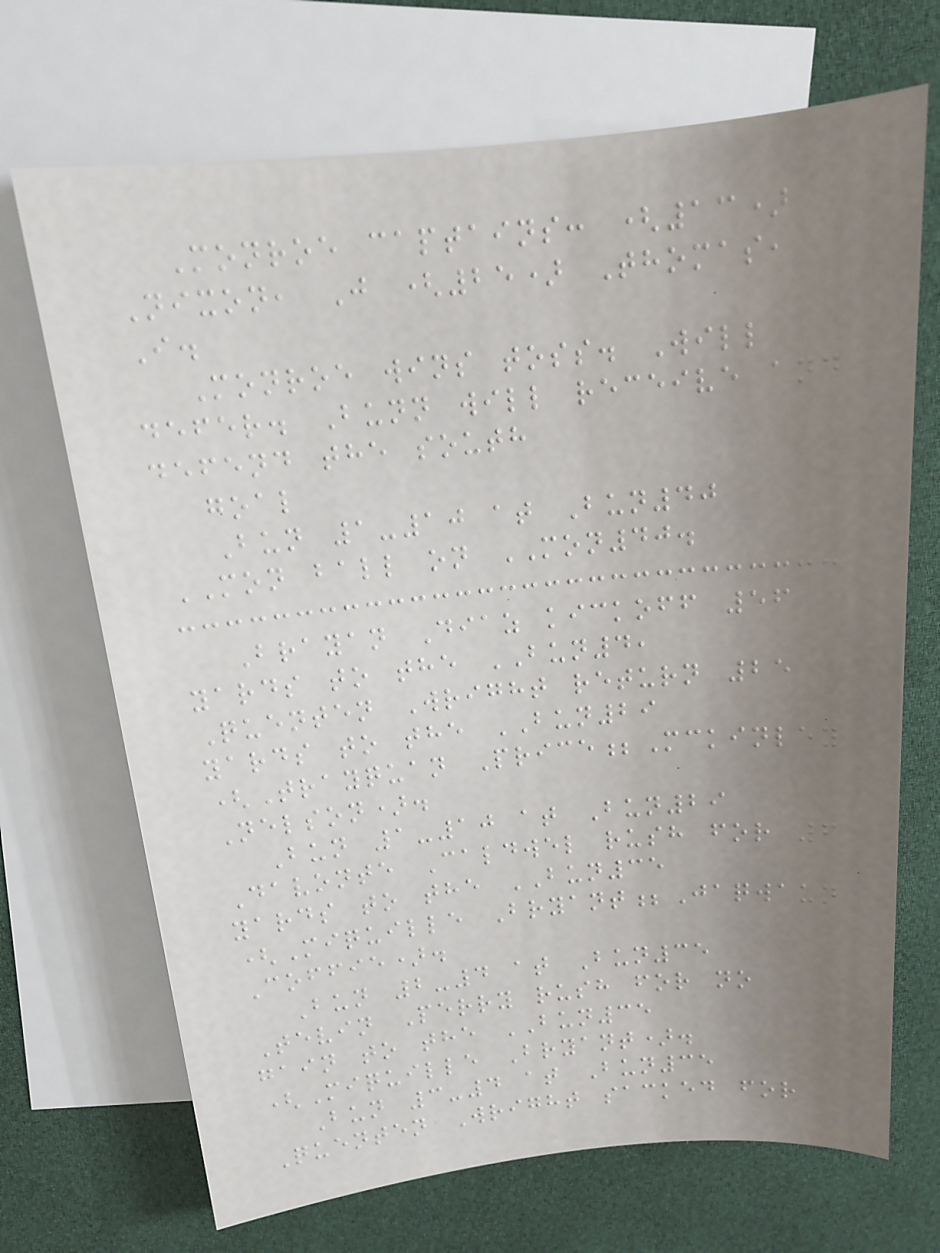Monroe captains: (13)
Nixon, J (25) Thomas,
I.
Monroe wins toss. Will
defer. Bunn will receive and
defend the south
goal
Bun 1-10 at Bun40
MON ball on MON40.
Brayan Diaz kickoff 56
yards to the BUN4,
Quenten Wright return 25
yards to the BUN29
(Trayquan Price;Mckinley
Nelson).
Bun 1-10 at Bun29
Davonte Caldwel rush for 6
yards to the BUN35
(Miquille Bryant;Jaqwaun
Coffie).
Bun 2-4 at Bun35
Tevin Perry rush for no
gain to the BUN35
(Miquille Bryant).
Bun 3-4 at Bun35
Quenten Wright sacked for
